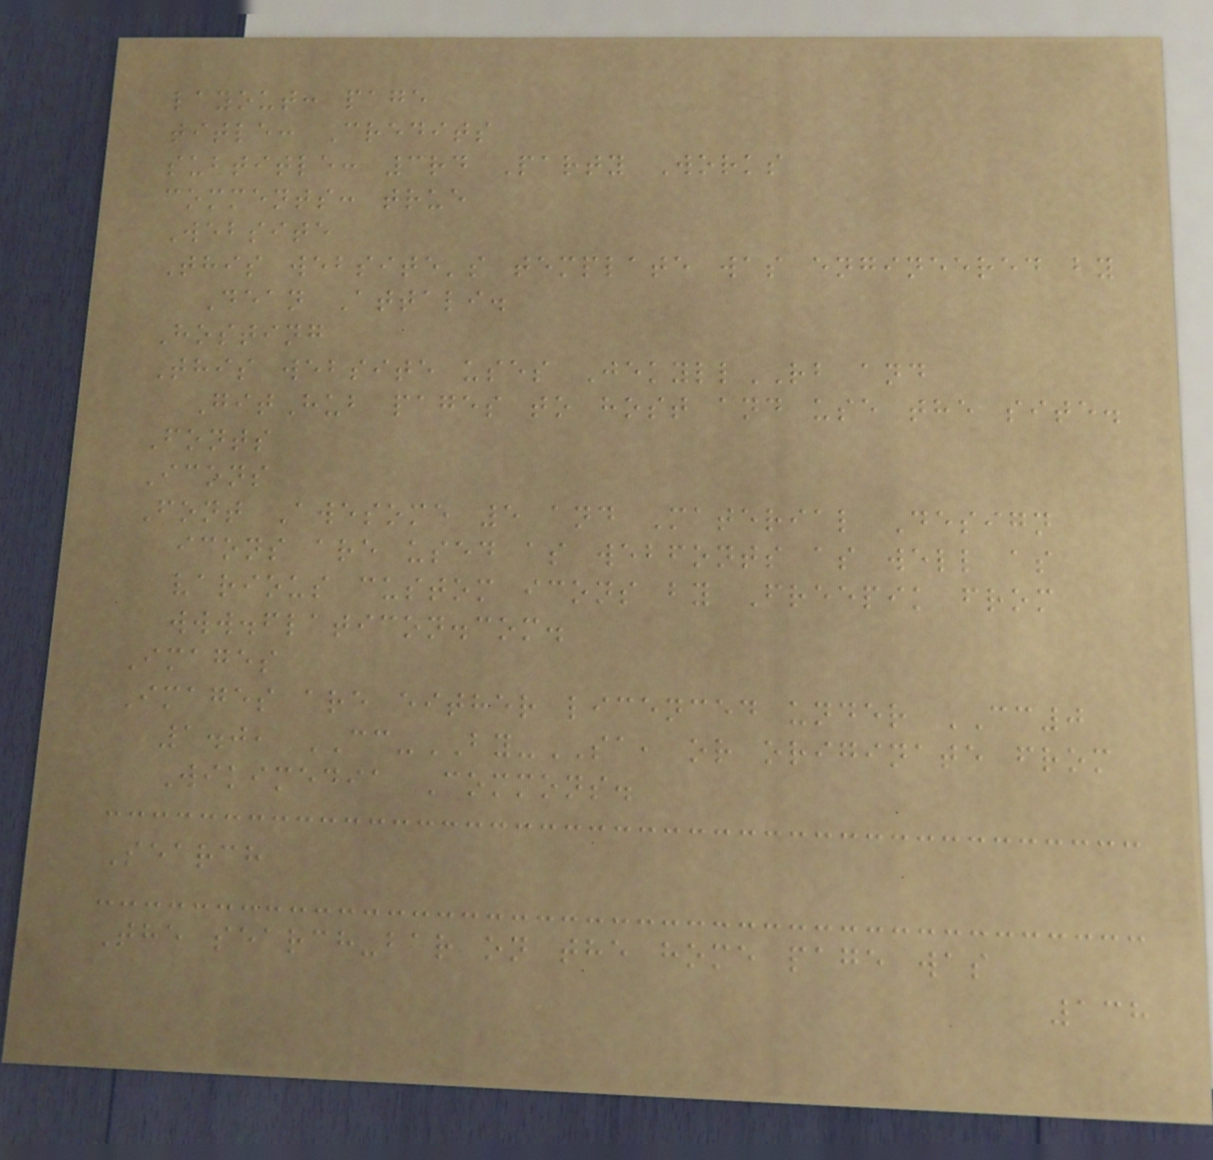layout: page
title: Credits
subtitle: 3rd Party Works
comments: true
Website
This website's template was engineered by
Dean Attali.
Hosting
This website uses JekyllRB and
GitHub pages to host and use the site.
Fonts
Icons
Font Awesome 5 and Material Design
icons are used as webfonts as well as
various custom icons by Freepik from
www.flaticon.com.
Images
Images are either licenced under CC0
1.0, CC-BY-SA, or originate from
Wikimedia Commons.
Search
The search-bar on the home page was
138
